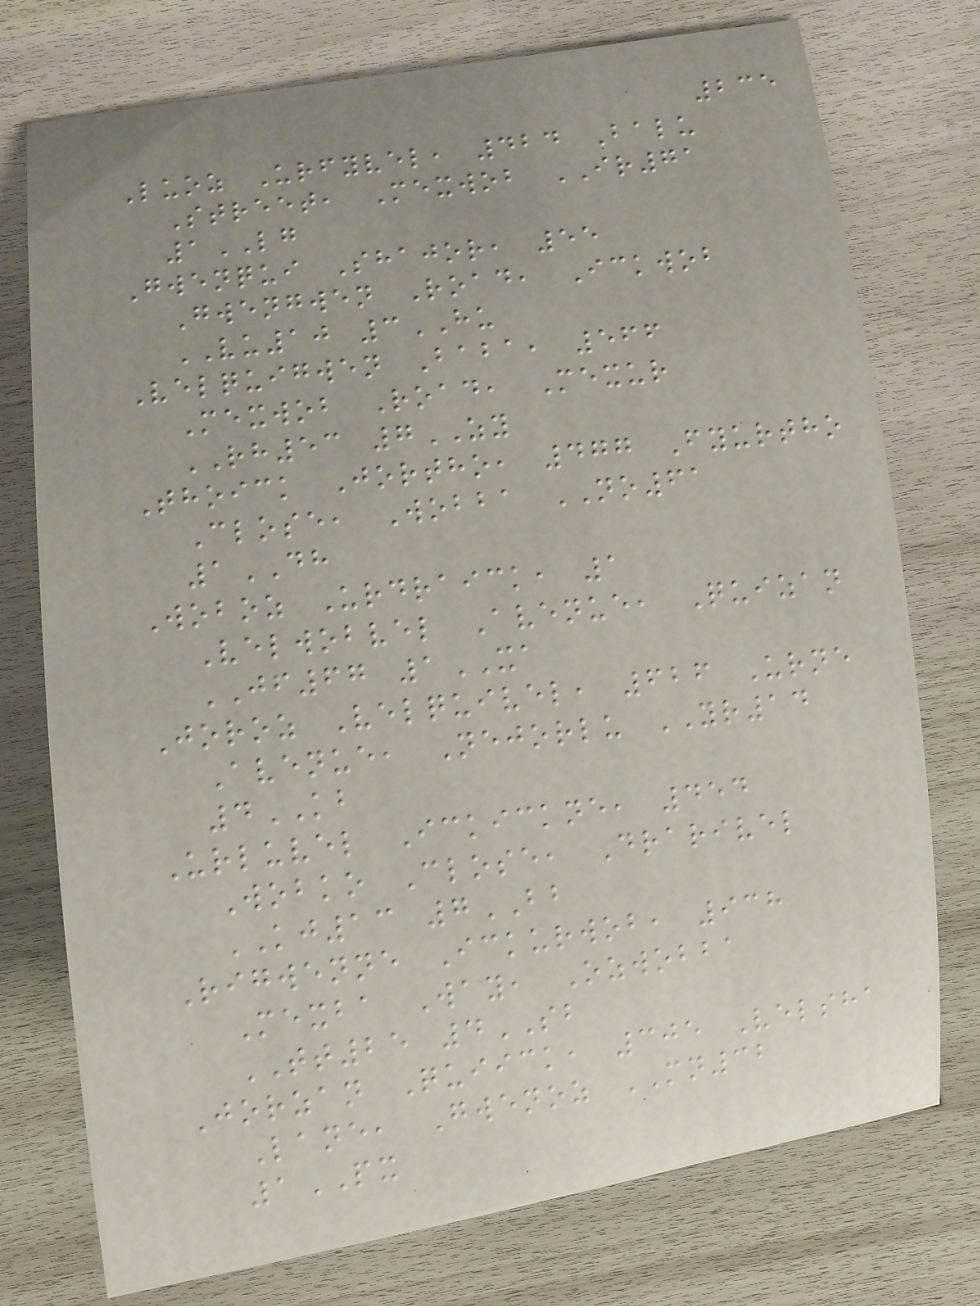235
Luoz Urfyvel, 424 Balu
Street, Mexwob IR71
1LG
Gwenqui Shajor, 55
Gwengwen Road, Ickwob
VU10 3HU
Velquigwen Baba, 566
Mexwob Road, Mexur
RH53 7ZY
Thoick Jortho, 477 Fyurtho
Close, Wobba NO61
1DH
Woboz Urdraick, 1
Velwobvel Avenue, Quizan
JF67 1XA
Joroz Velquivel, 626 Urne
Avenue, Nejorlu YR14
4KB
Urluvel Ickickne, 454
Wobko Close, Drarivel
KJ13 7BB
Rigwenne Ickurwob, 938
Mexba Way, Ozwobba
TT25 4SB
Jorzan Quiick, 305 Velsha
Lane, Gwenoz MN32
1PX
